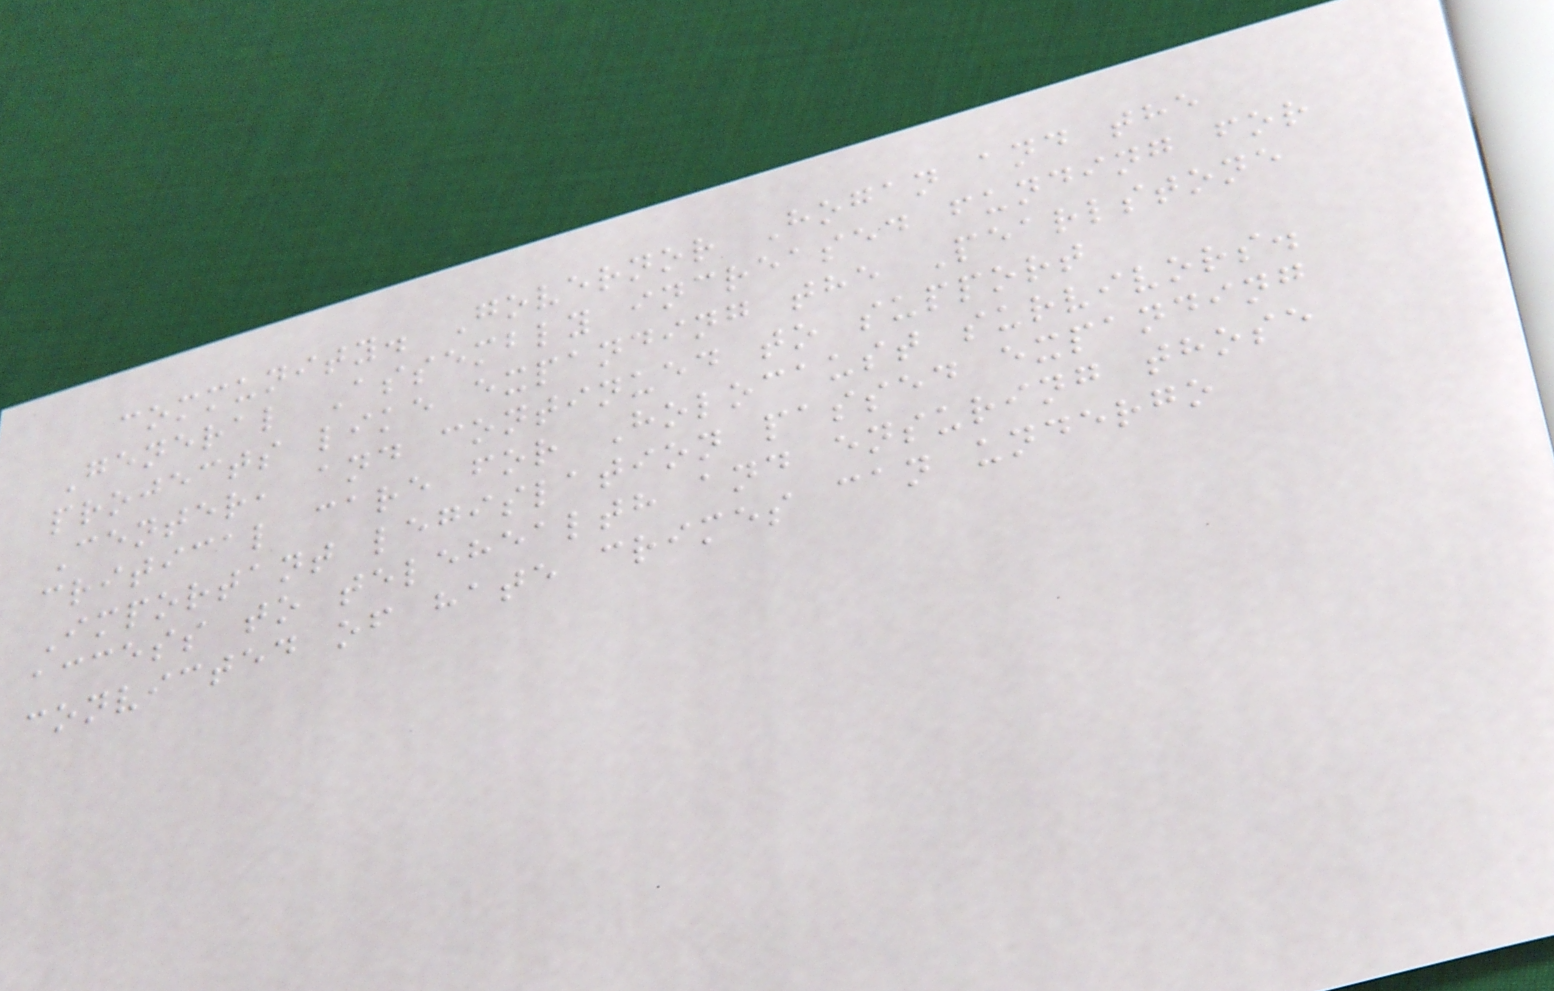community. Governor Hogan and the
General Assembly increased funding for
projects like expanding the Pearlstone
Center, and continued to support
critical care for Holocaust survivors.
Important legislation passed expanding
access to telehealth and ensuring those
convicted of hate crimes can undergo
